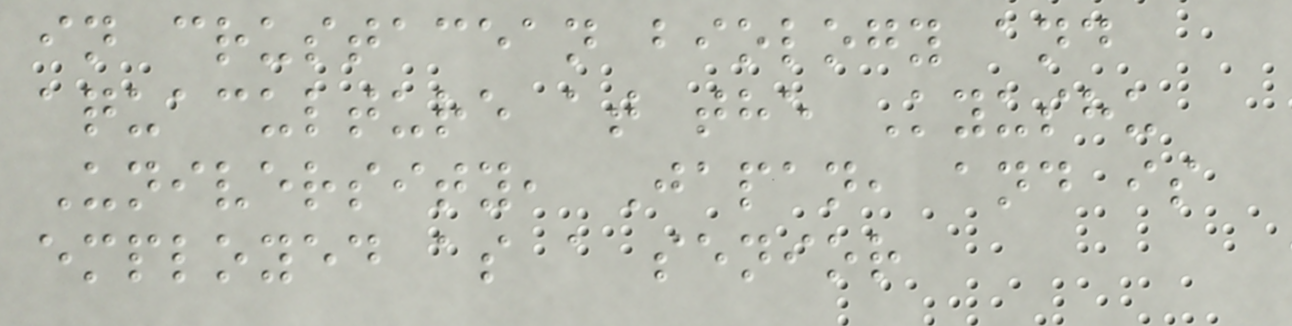in crustacean biology and
aquaculture at the Kyushu
University, Japan, and is
employed as a senior
